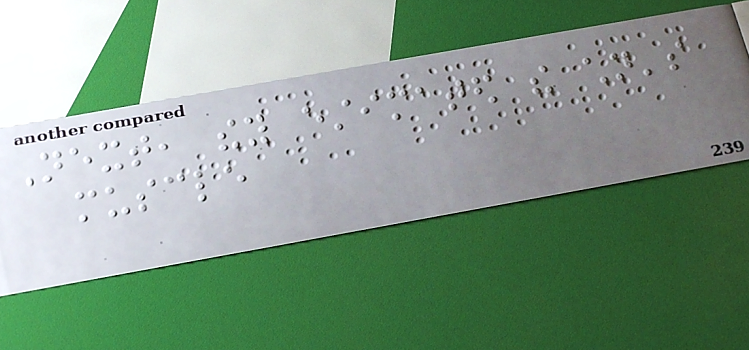Next, they estimated the children's
muscle
